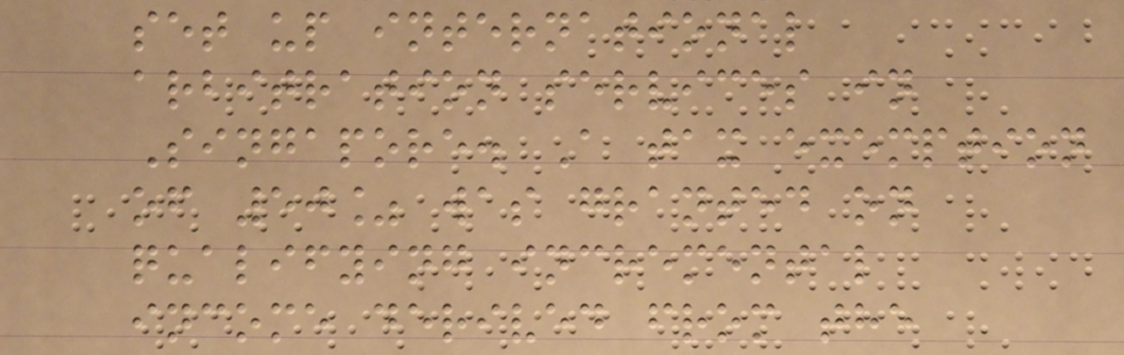set up international
arbitration services in
Singapore. A tax exemption
of 50% was granted on
qualifying incremental
income derived from the
